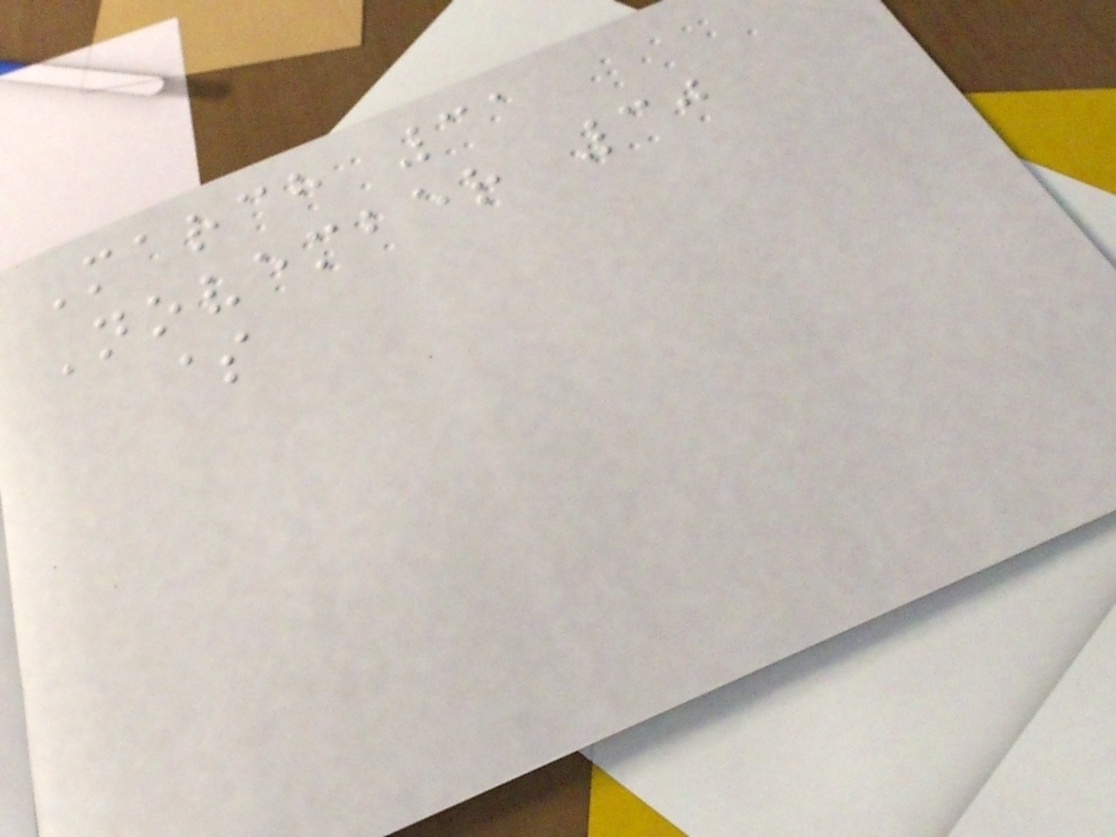March 31
November 30
$
